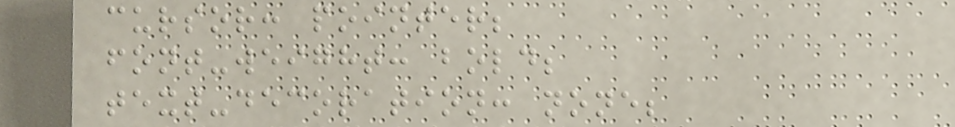cursor: pointer;
font-weight: bold;
text-decoration: none;
